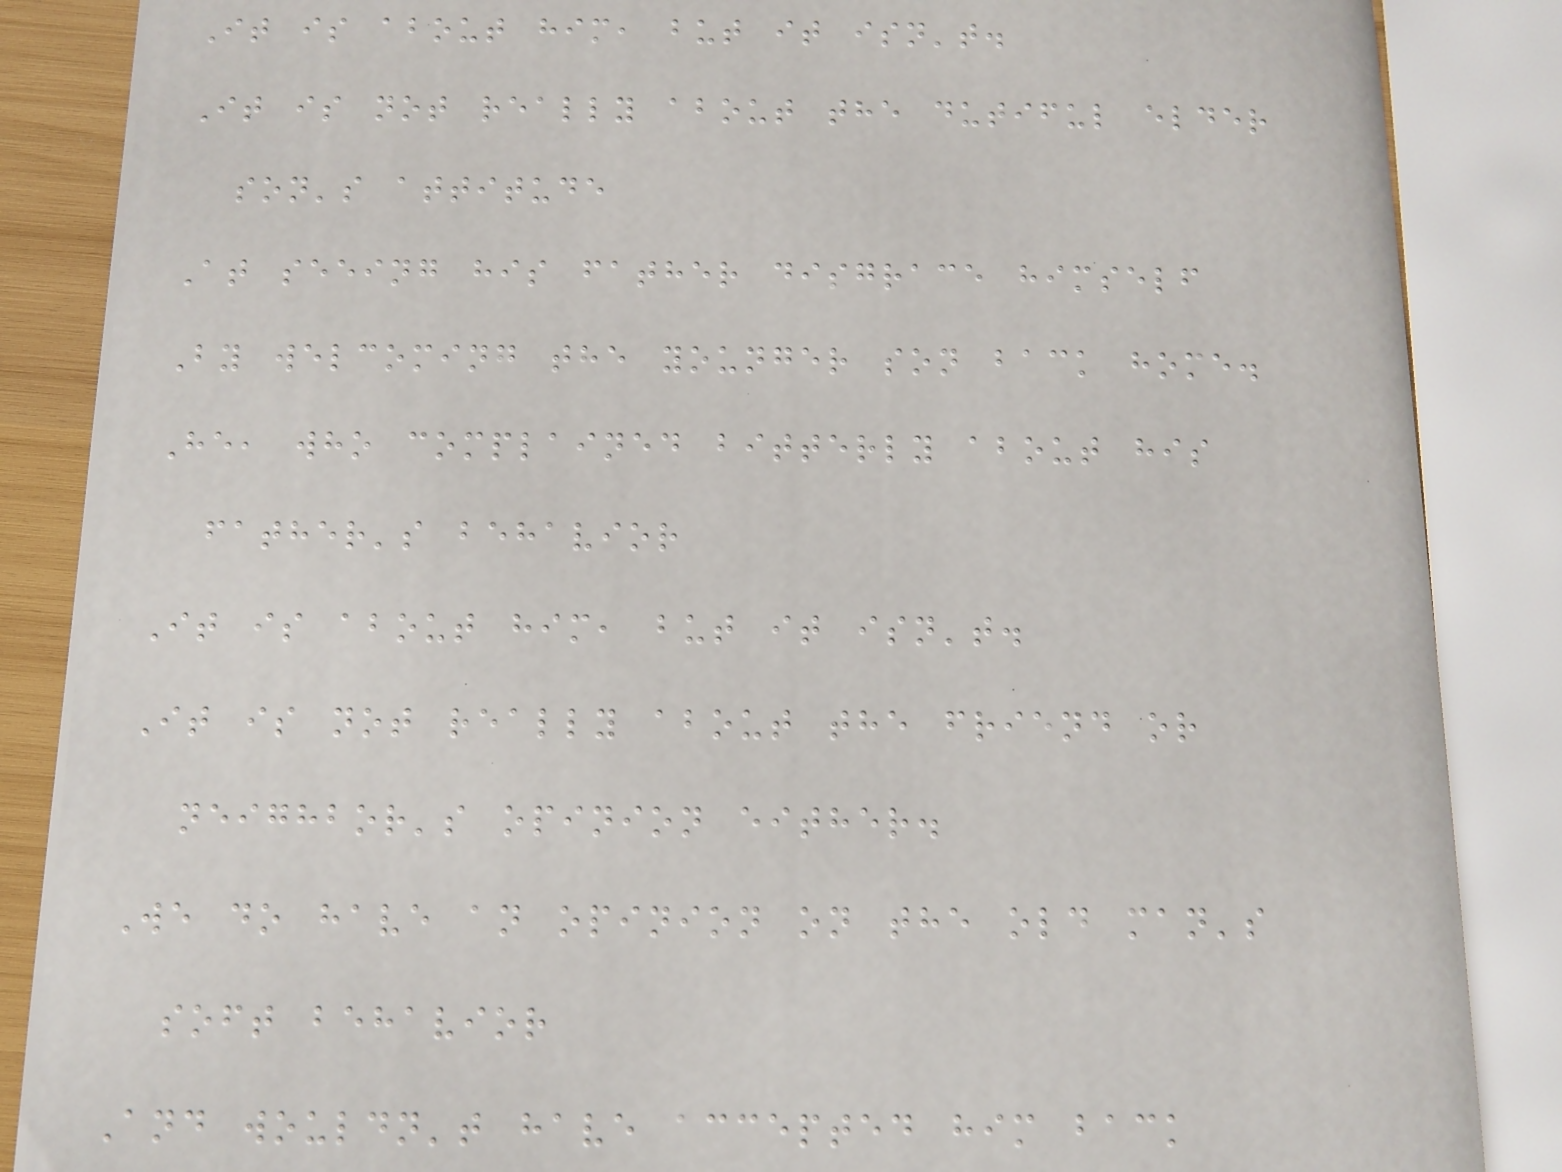It is about him, but it isn't.
It is not really about the dutiful elder
son's attitude
At seeing his father disgrace himself
By welcoming the younger son back home.
He, who complained bitterly about his
father's behavior
It is about him, but it isn't.
It is not really about the friend or
neighbor's opinion either.
We do have an opinion on the old man's
soft behavior
And wouldn't have accepted him back
